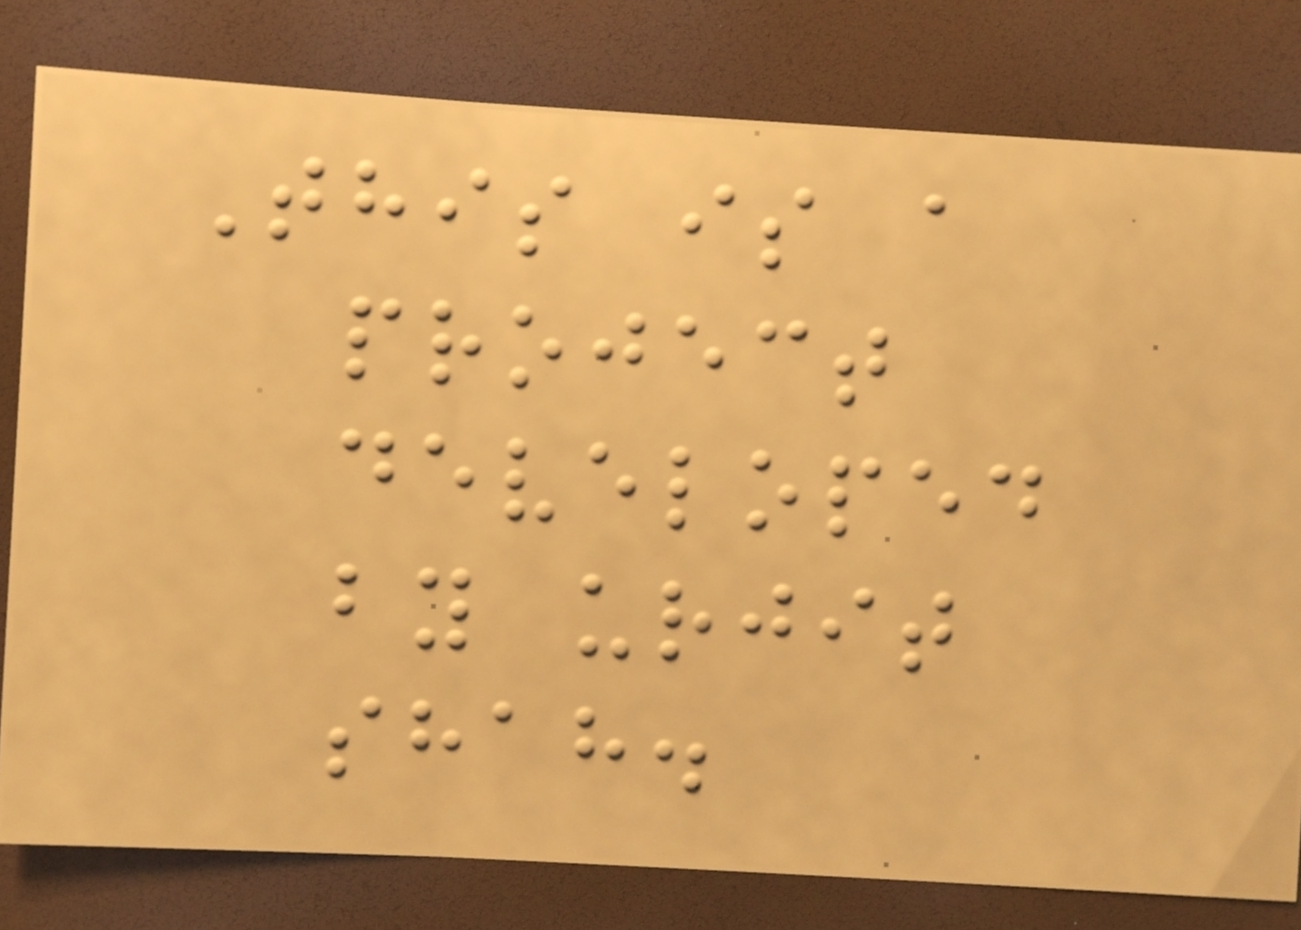This is a
project
developed
by urjit
shah.
